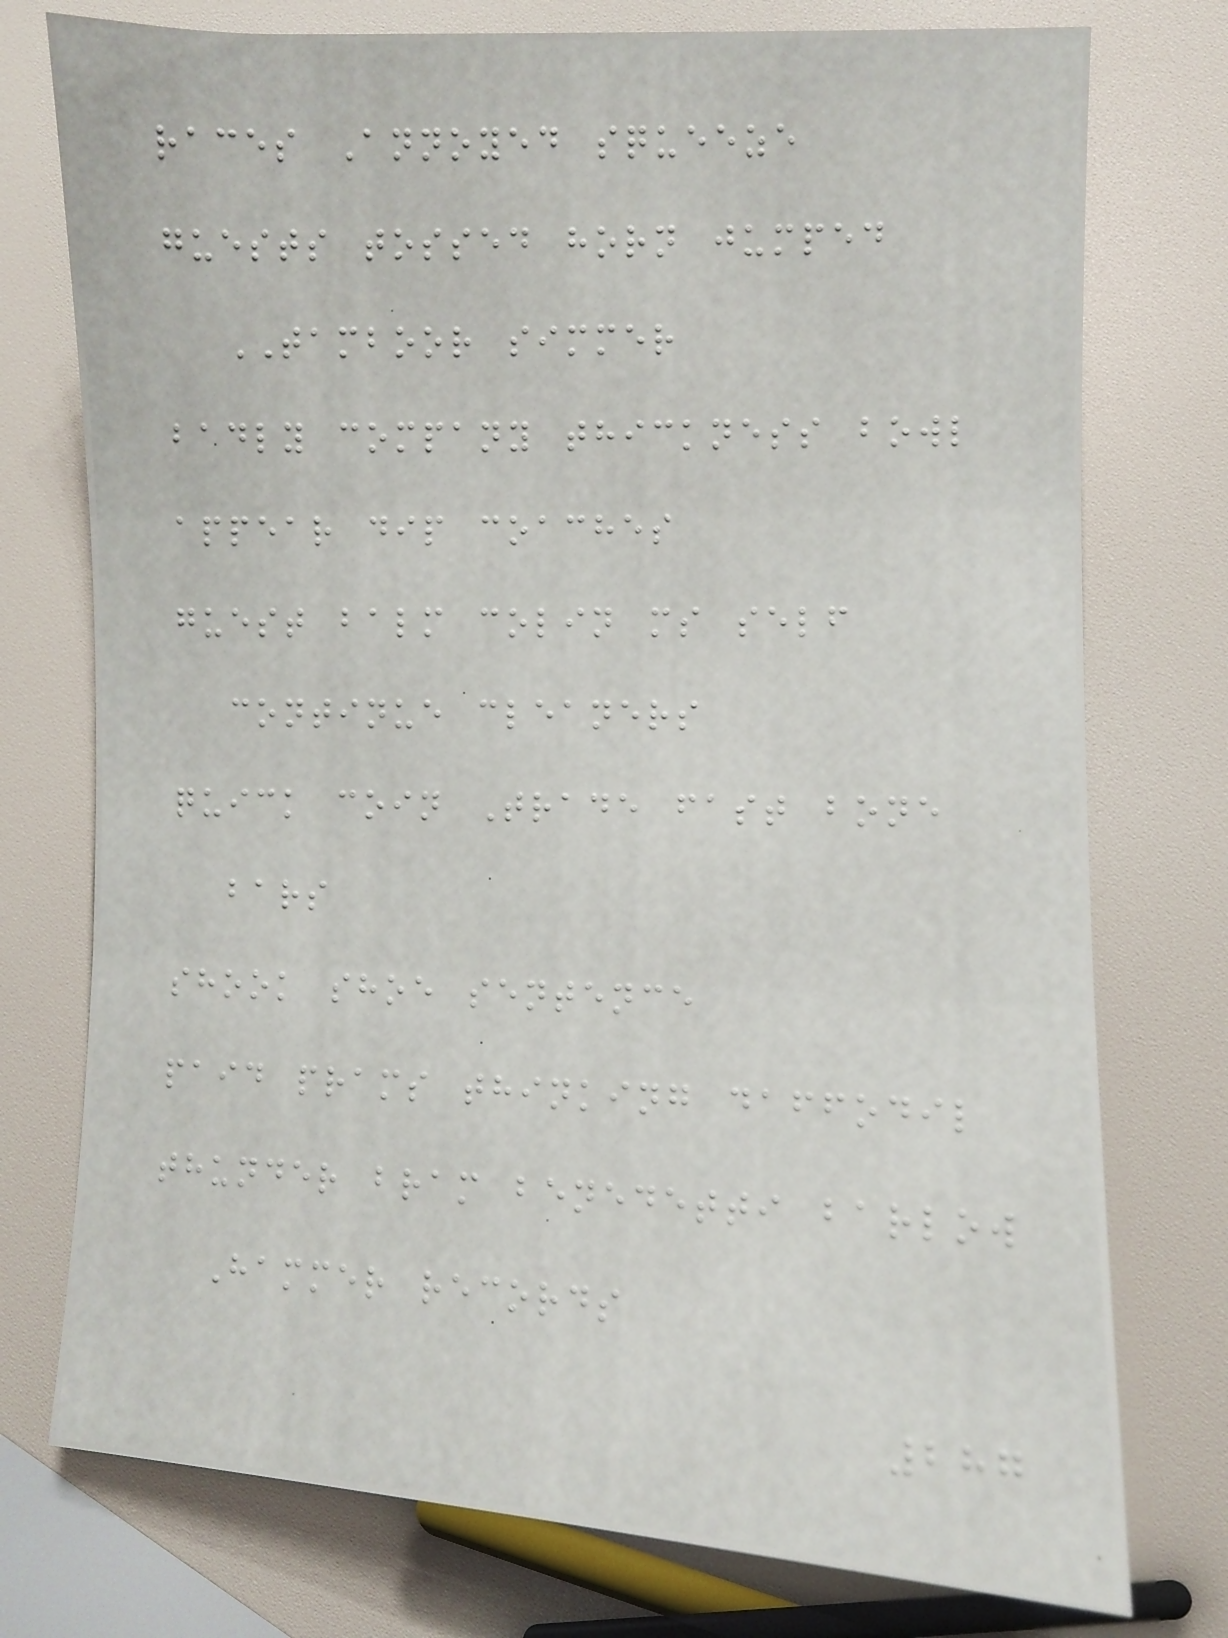races Annoyed squeeze
guests tossed horn jumped
TAMBOOR simmer
badly company thickness bowl
appear dip coaches
guest balm colin ms self
continue cleaners
quick coin Trade fast bone
bars
shook shoe sentence
paid prams thinking daffodil
thunder bram benedetti barlow
Hammer records
287
